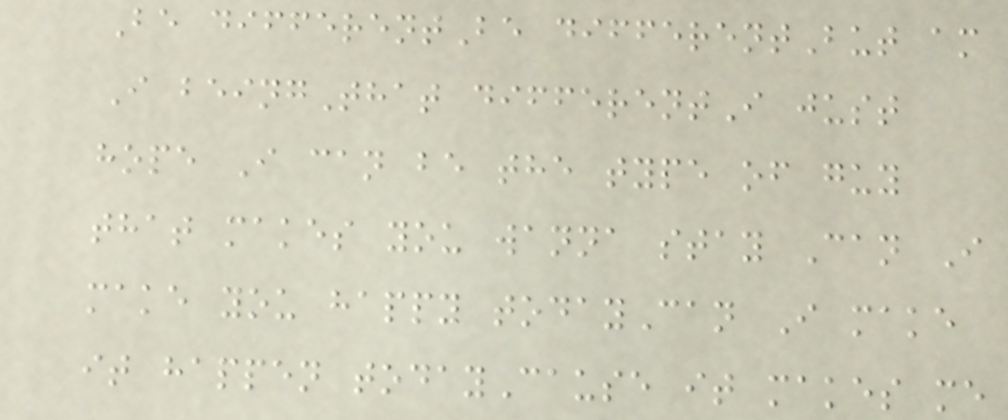Be differentBe differentBut am
I beingThat differentI just
hope I can be the type of guy
that makes you wanna stay Can I
make you happy todayCan I make
it happen todayCause it makes me
